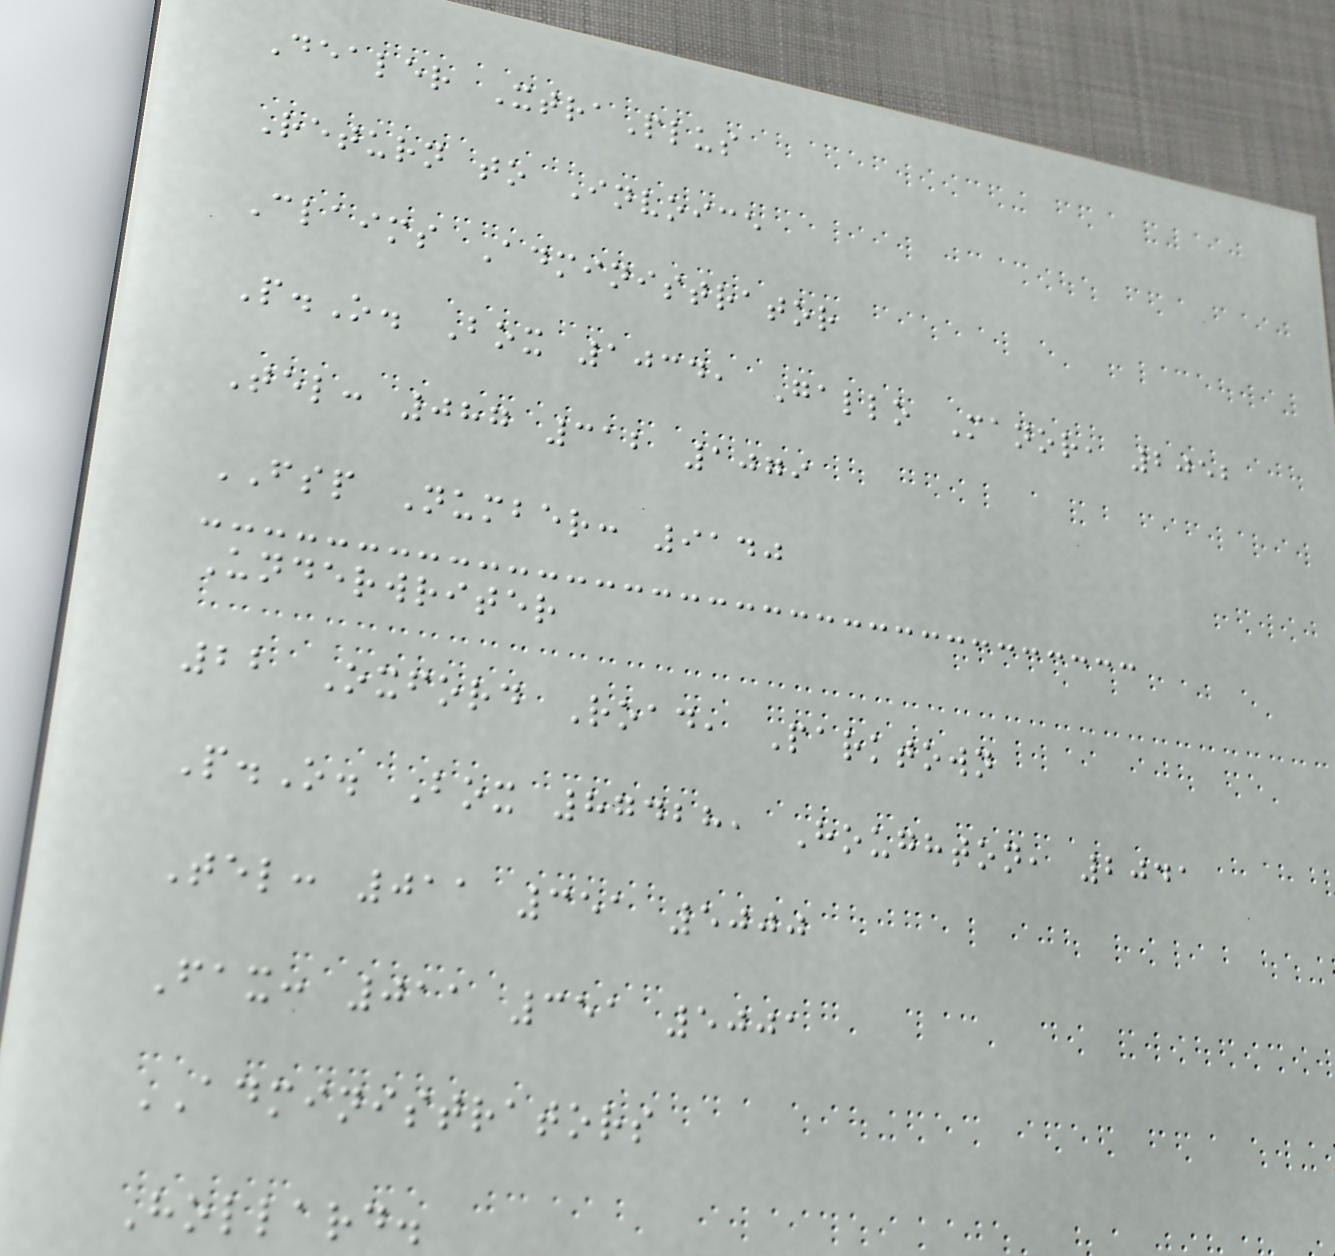Dealer XtraPlus
Return to Invoice
Claims Administrator
P.O. Box 1034, Gallo Manor, 2052
Tel: 087 312 1079
FSP Number: 9140
Underwriter
22 Oxford Road, Parktown
P.O. Box 87428, Houghton, 2041
Tel: 011 351 5000
Fax: 011 351 5001
ADMINISTRATORS
Hollard.
